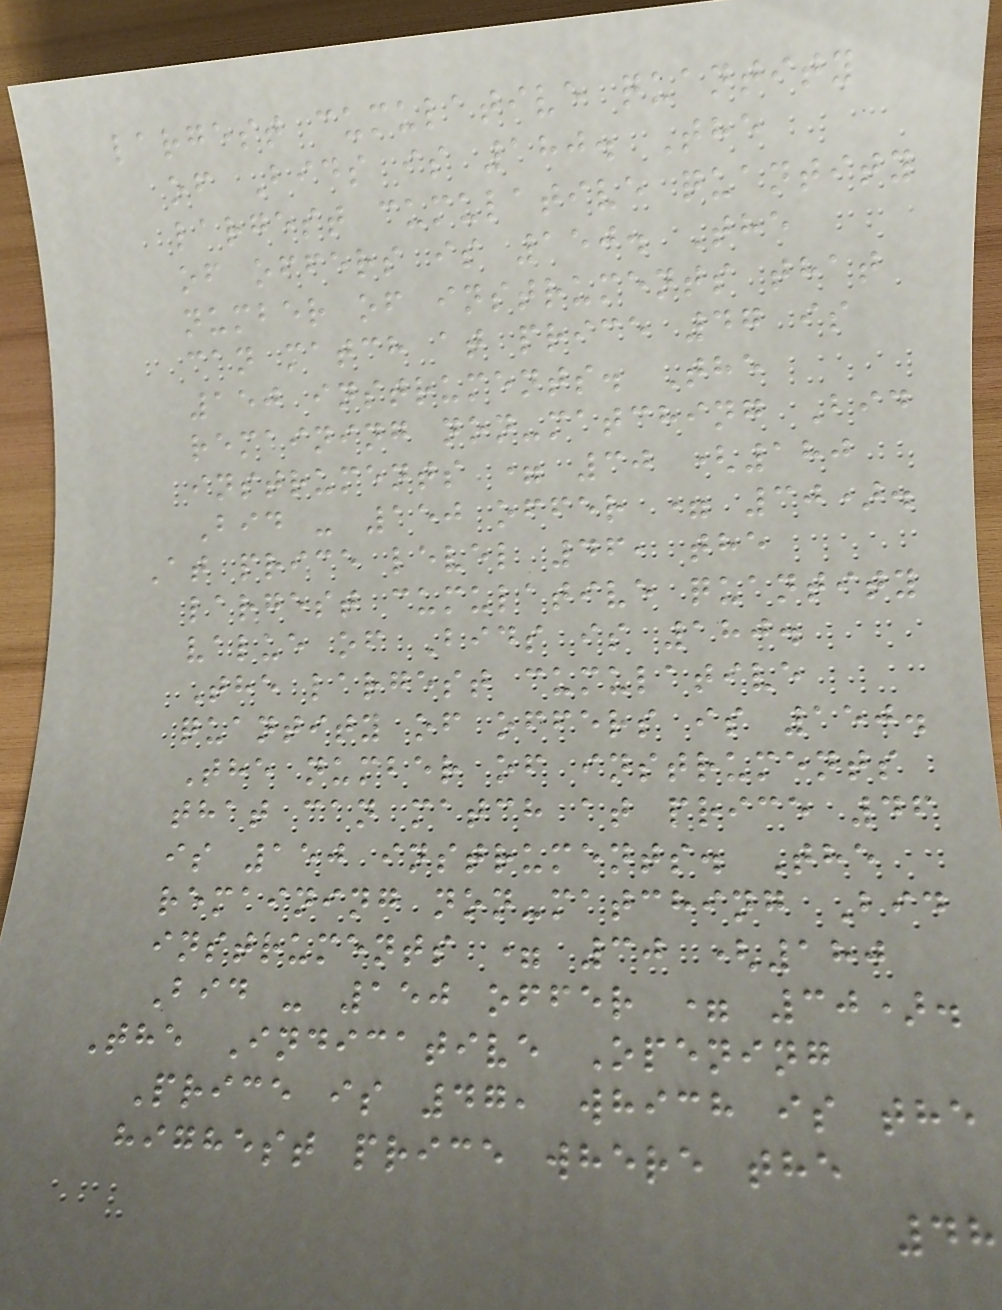largest cumulative quantity
of Bids is 180. The
largest cumulative quantity
of offers is 150. The
number of instruments that
can match at price 47 is
150 instruments. The
remaining non-matching Bid
instruments = 30 (180
Bid - 150 offer = 30).
At price level 46, the
largest cumulative quantity
value of Bids is 180.
The largest cumulative
quantity of offers is 150.
The number of instruments
that can match at price 46
is 150 instruments. The
remaining non-matching Bid
instruments = 30 (180
Bid - 150 offer = 30).
The Indicative Opening
Price is 47, which is the
highest price where the
48
